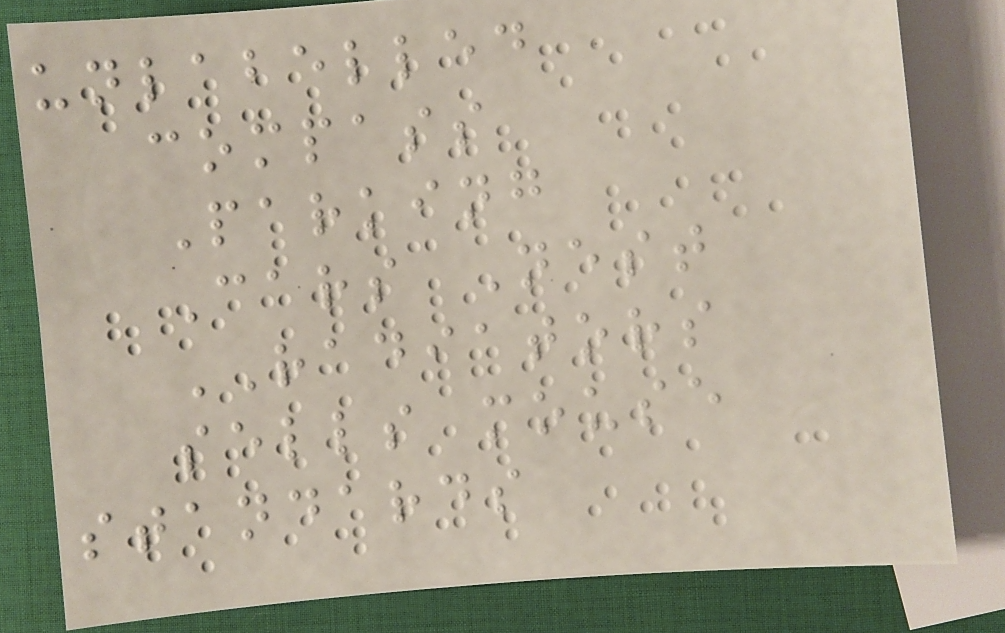unlabelled
compass
Parking
Cars Nest
RADIATORS
sells mouse
standards
